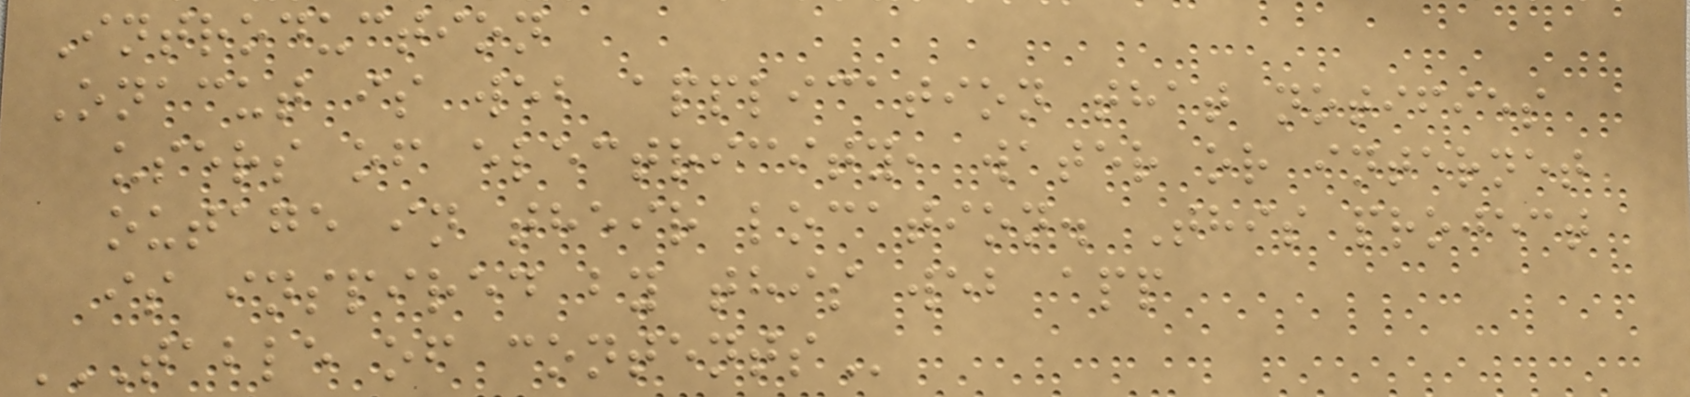Introduction
Onacut is web application that notifies
users of electricity, water or internet
outage in their location. This project
is inspired by this web app
TABLE OF CONTENTS
